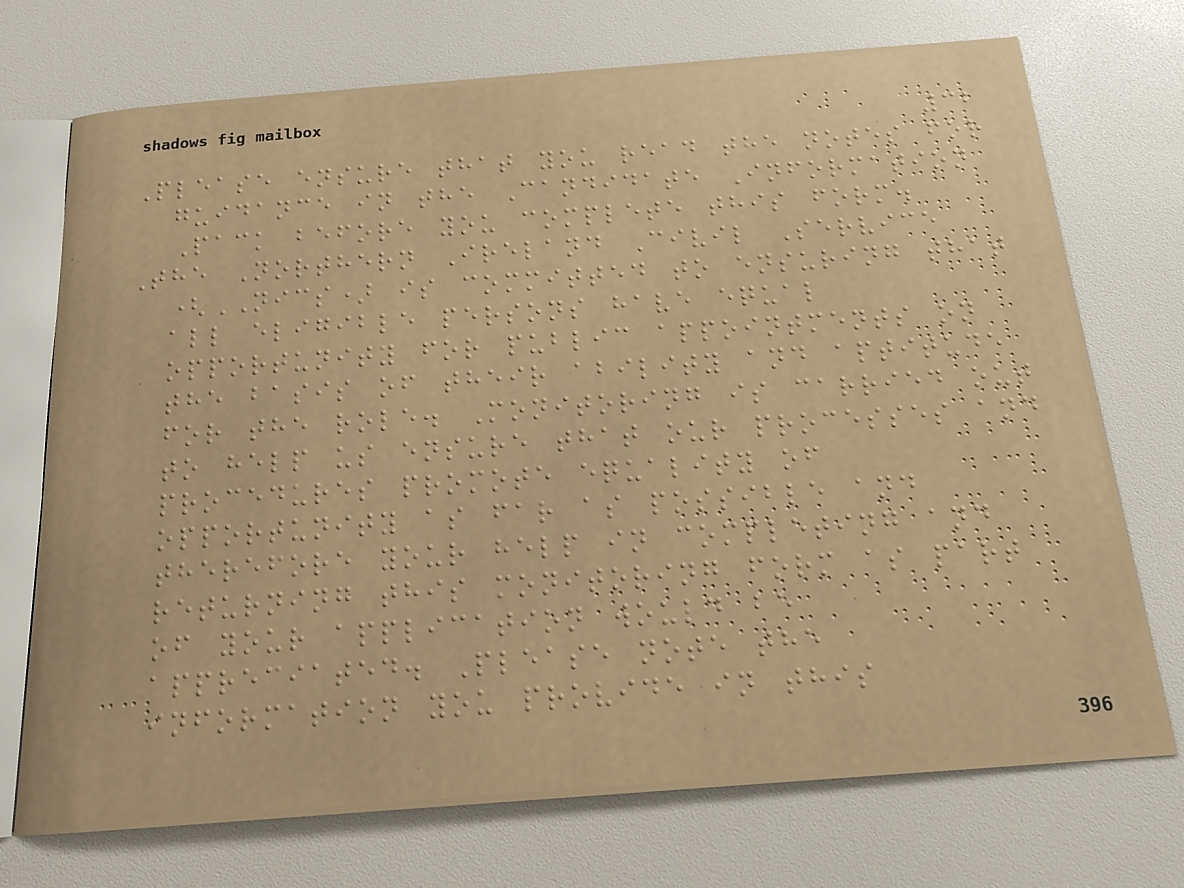32
Please ensure that you read the notes for
guidance in the Candidate Information
Pack before you complete this form.
The Northern Ireland Civil Service
(NICS) is committed to ensuring that
all eligible persons have equal
opportunity for public appointments on
the basis of their ability and aptitude
for the role. Monitoring is carried out
to help us ensure that our processes and
procedures promote equality of
opportunity as far as possible and
therefore your help in completing and
returning this monitoring form as part
of your application would be
appreciated. Please note the
information you provide in this
